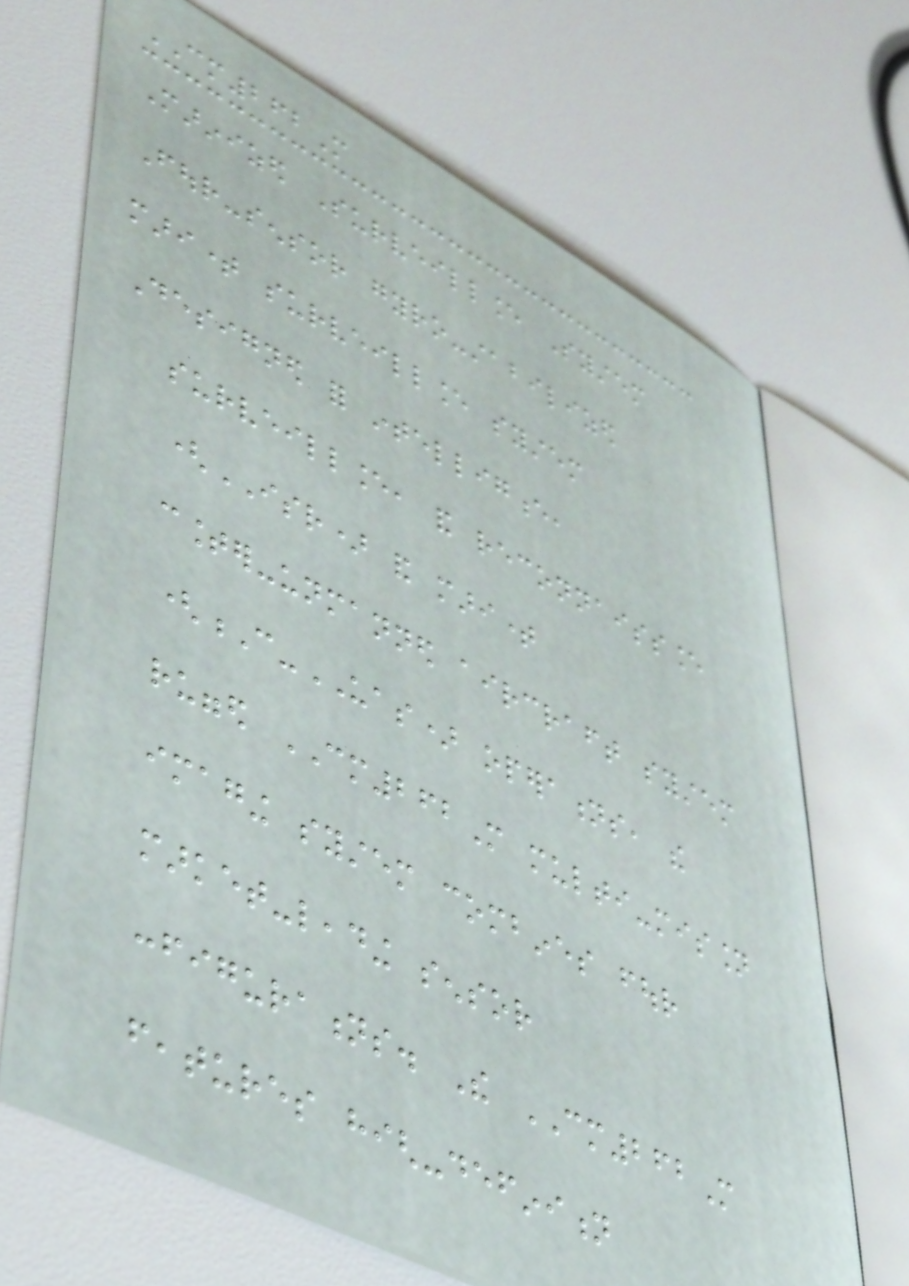CM262M
Marinized Surveillance System
Four-sensor gyro-stabilized
maritime surveillance system
Designed for intelligence,
surveillance, and reconnaissance
(ISR) and maritime
counter-unmanned aircraft system
(C-UAS) operations, the
rugged CM262M multi-mission
imaging system combines four
market-leading sensor
configurations. The CM262M
features high-definition
